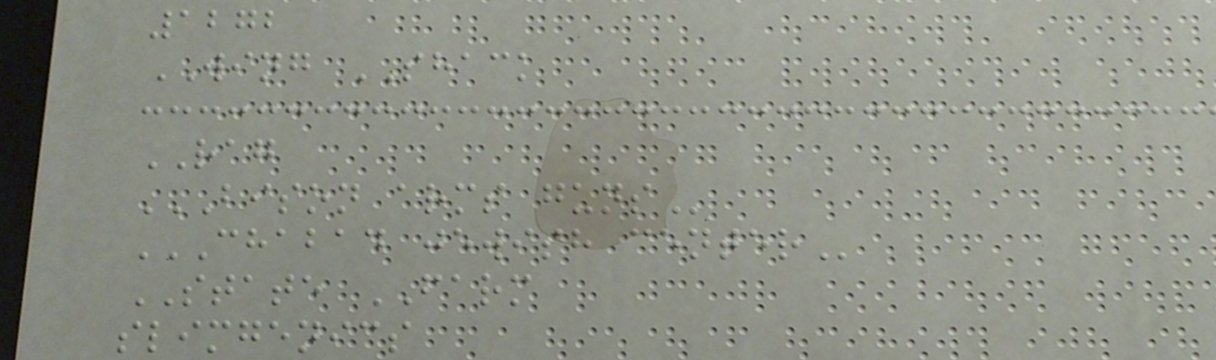1272
WING SHACK
RAG
BISON ARMS GUNS
CHABAD JEWISH CENTER
STATE FARM
slimgenics
